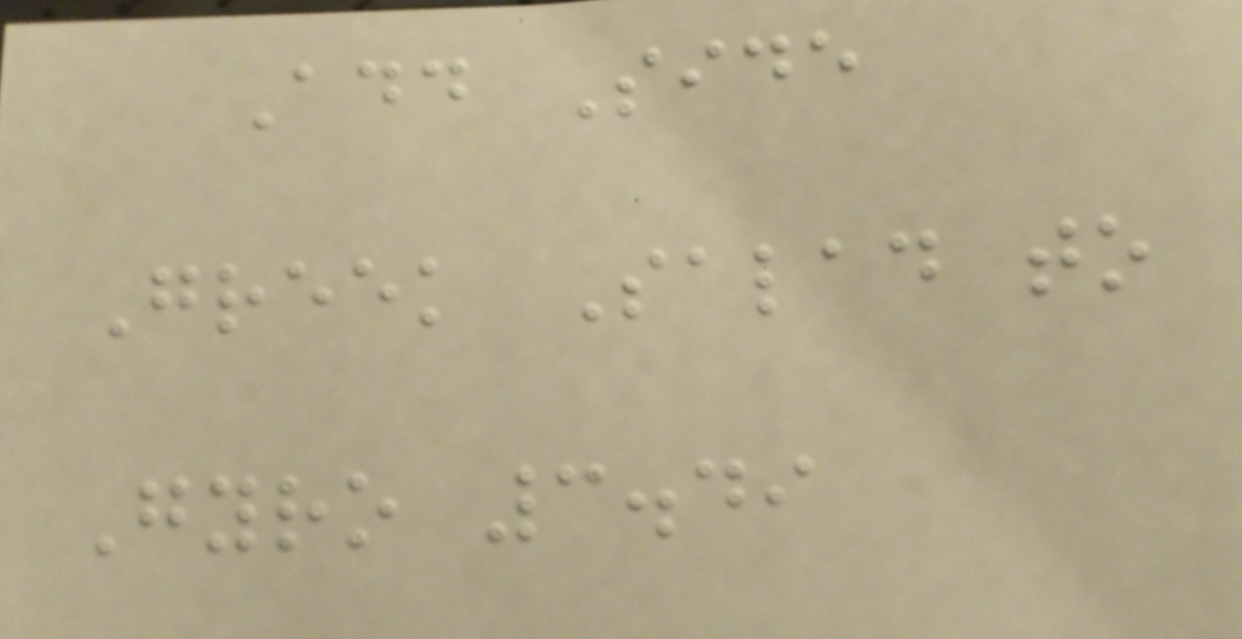Add Side
Greek Salad to
Gyro 3.49
